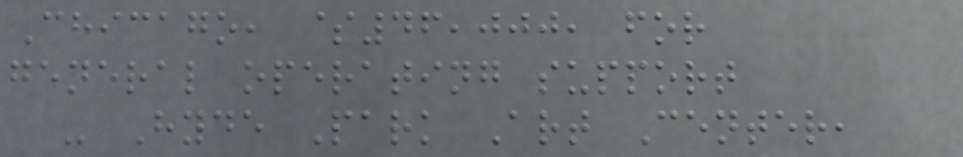Chicago, $46,000, for
general operating support
- Hyde Park Art Center,
